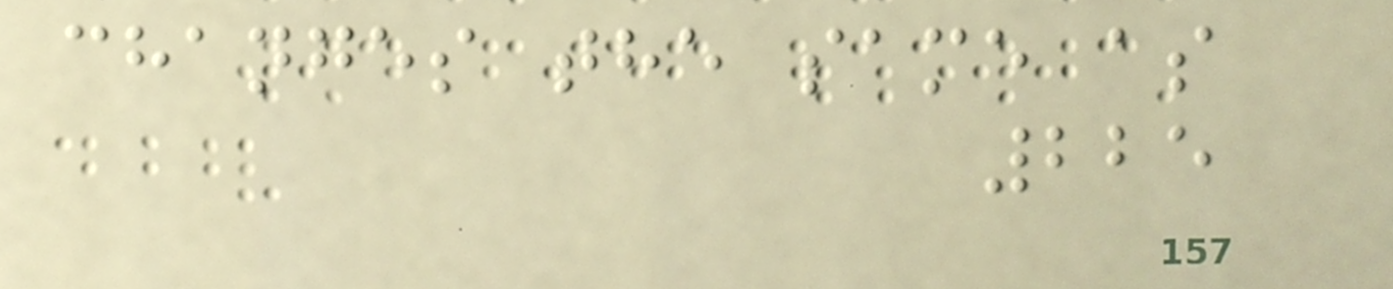changes the same as
225
